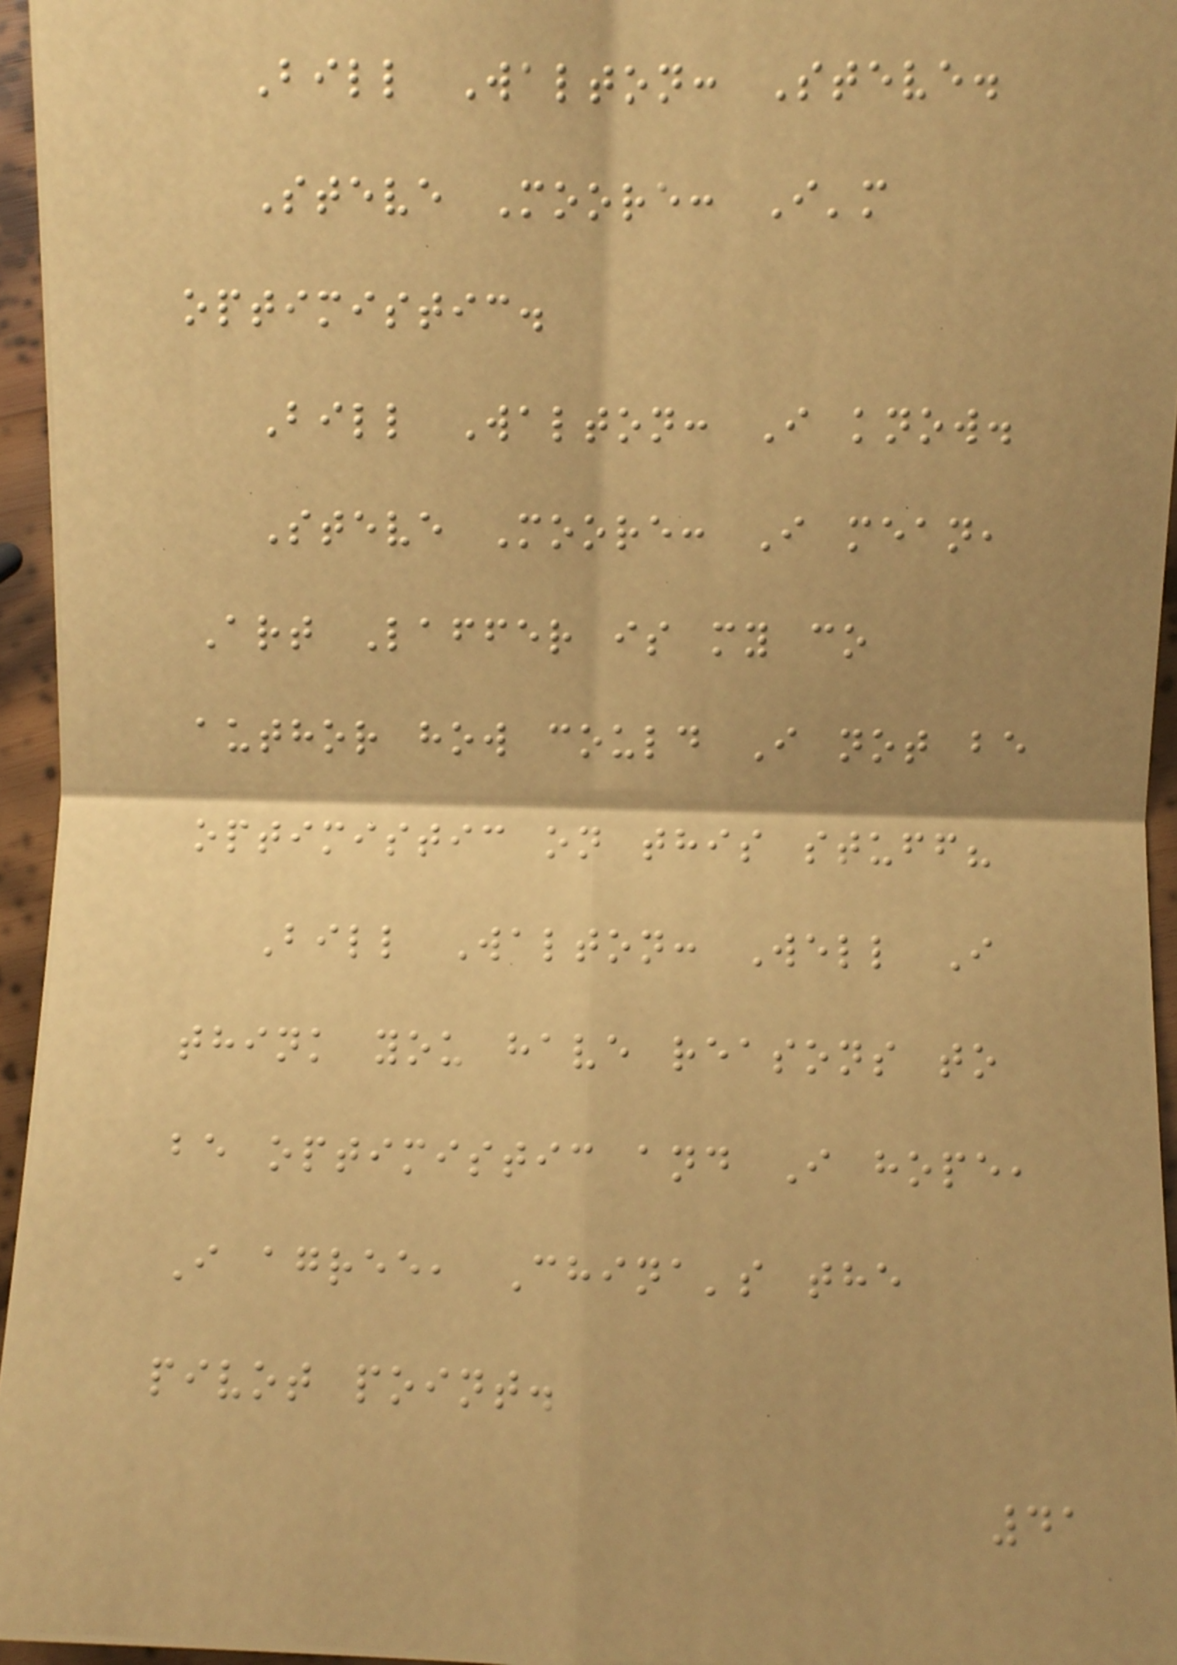Bill Walton: Steve.
Steve Moore: I'm
optimistic.
Bill Walton: I know.
Steve Moore: I mean,
Art Laffer is my co
author how could I not be
optimistic on this stuff?
Bill Walton: Well I
think you have reasons to
be optimistic and I hope,
I agree, China's the
pivot point.
41
